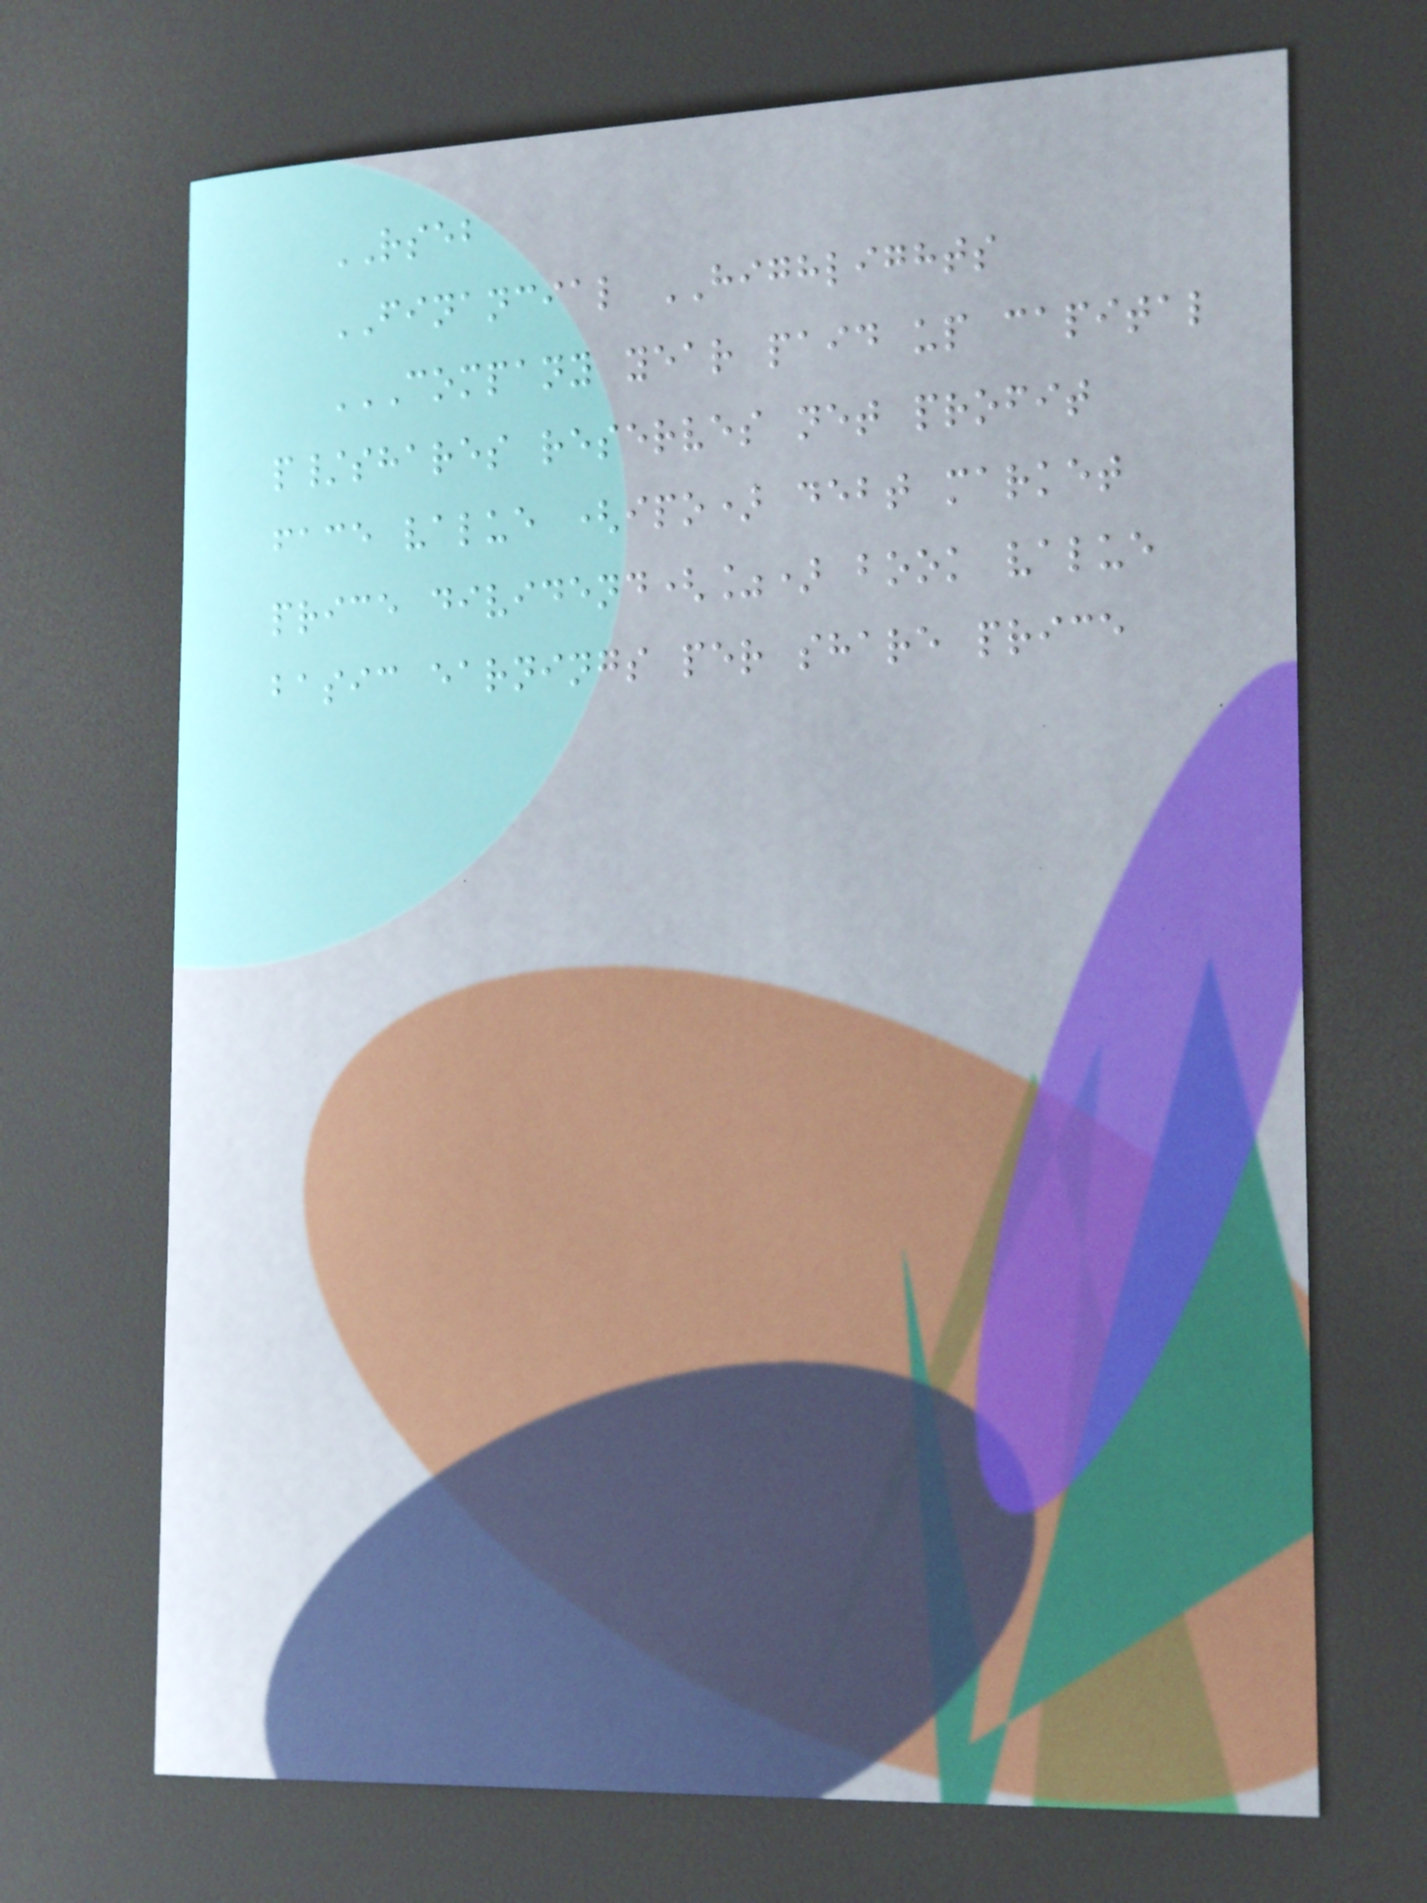RSEB
FINANCIAL HIGHLIGHTS
COMPANY YEAR PAID UP CAPITAL
P/SHARES RESERVES NET PROFIT
FACE VALUE (IPO) DEBT MARKET
PRICE DIVIDEND(%) BOOK VALUE
BASIC EARNINGS PER SHARE PRICE
